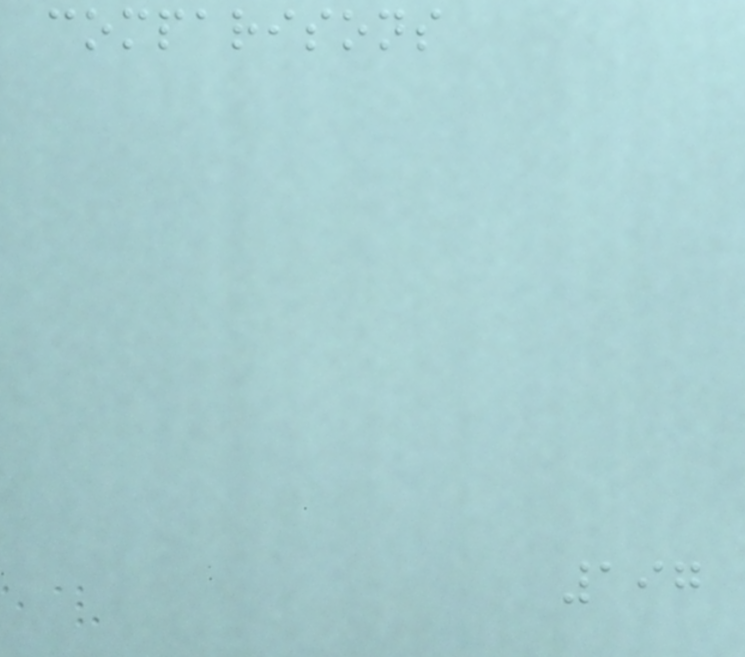comparisons
197
